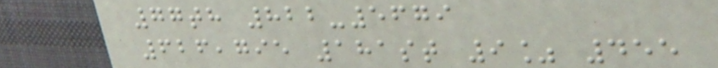77th 822-5679
626,795 181st 9% 455
